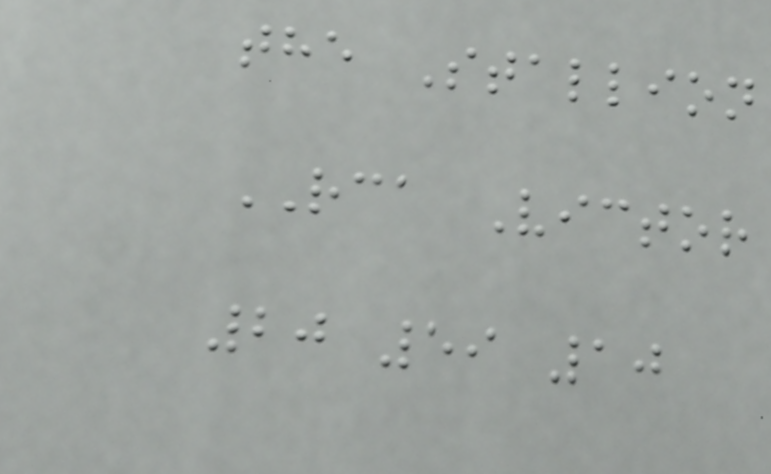the Stallion
RCA Victor
20 59 10
